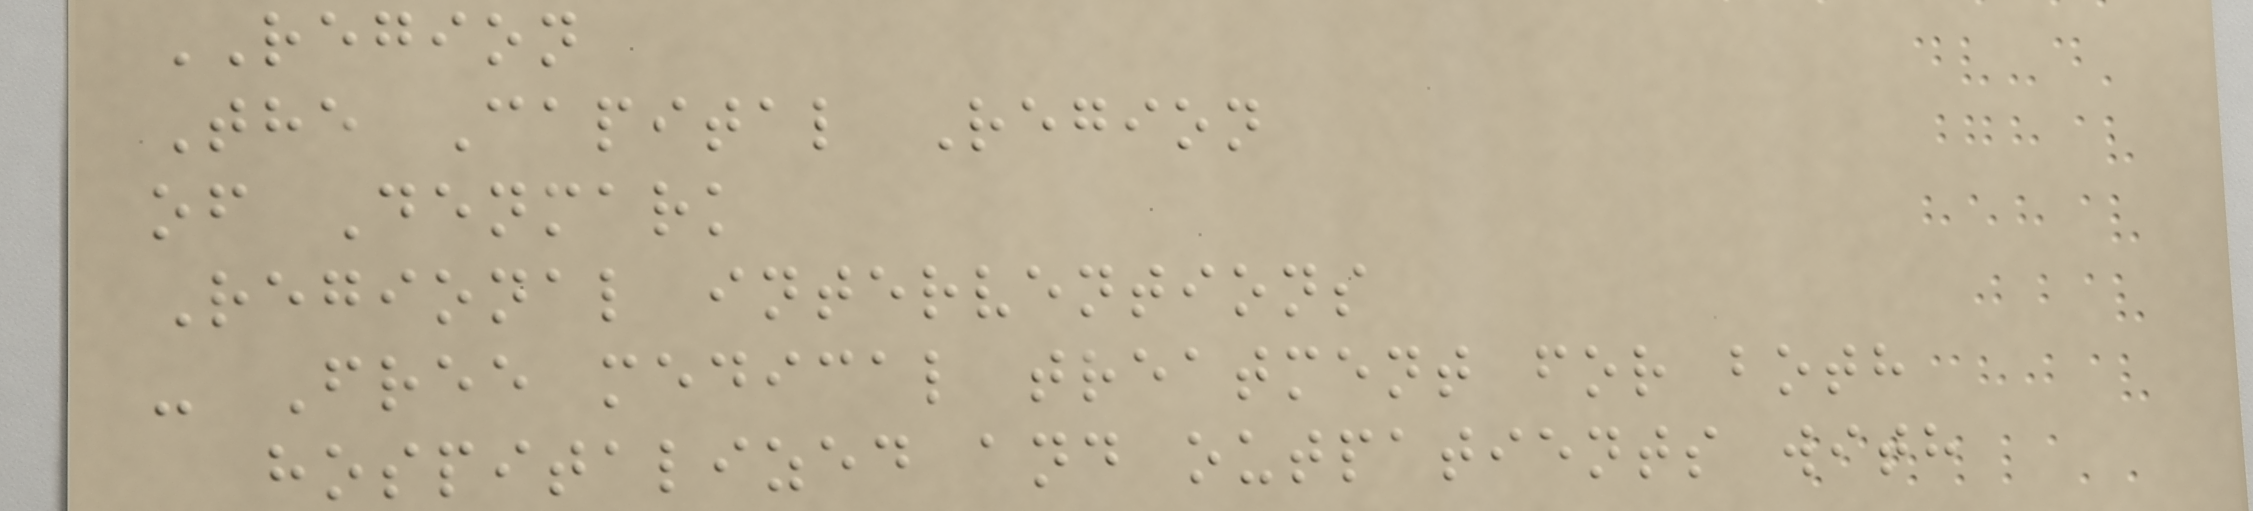REGION
The Capital Region
of Denmark
Regional interventions
- Free medical treatment for both
hospitalized and outpatients with
